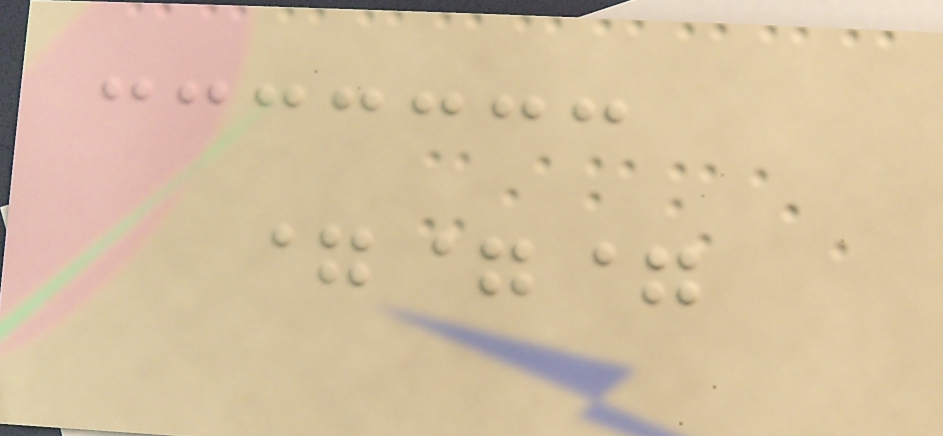===
